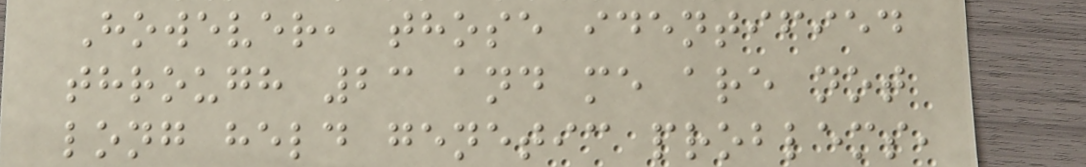However, those identified
through 23 and me are not
long held genetic problems,
